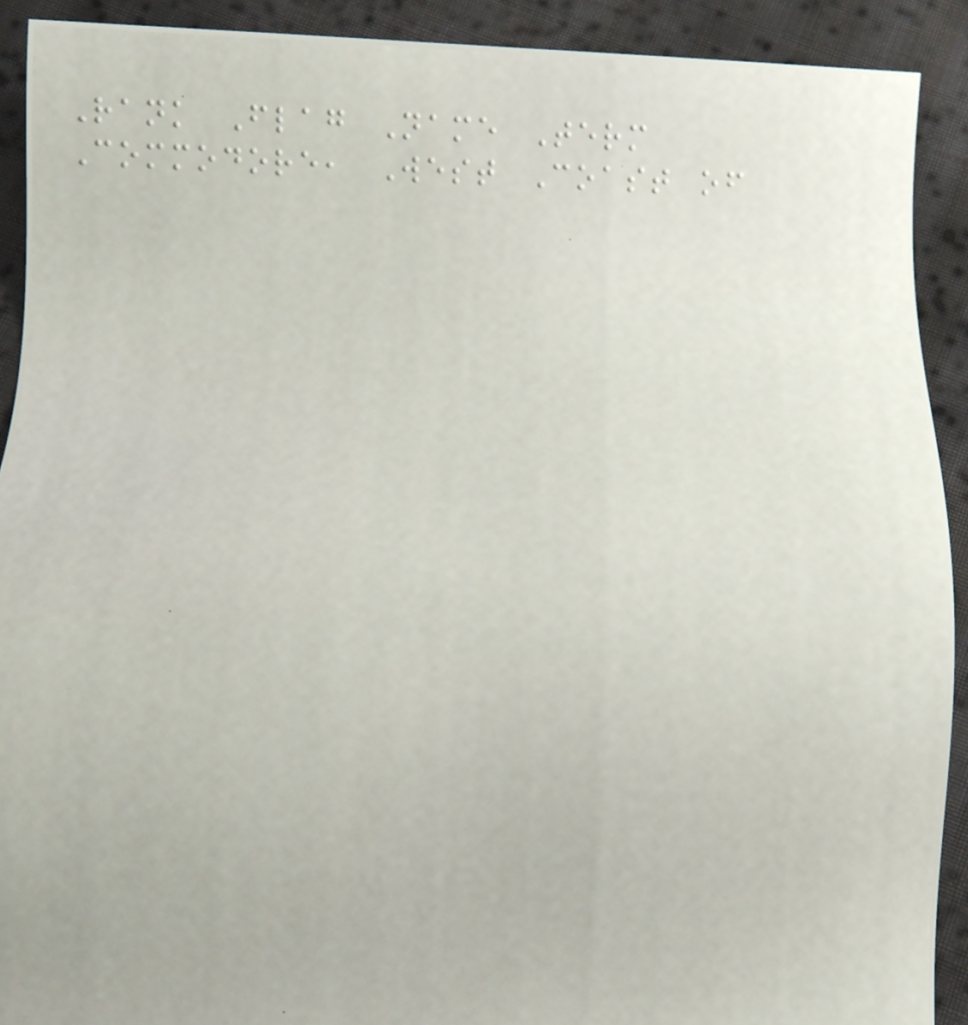Rank Flag Name Term
Commodore, West Coast of
